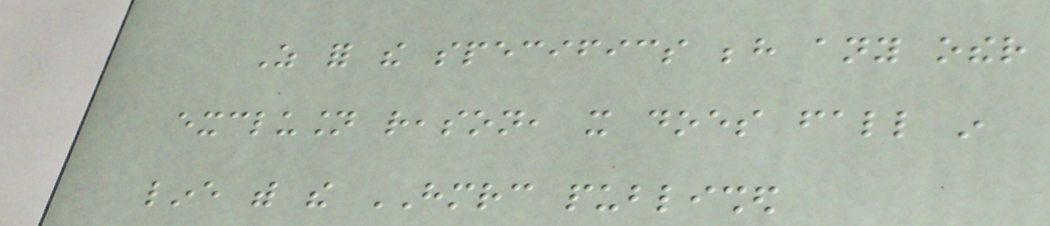As for the specifics behind any other
exclusion reason, it does fall in
line with the HMRC published
